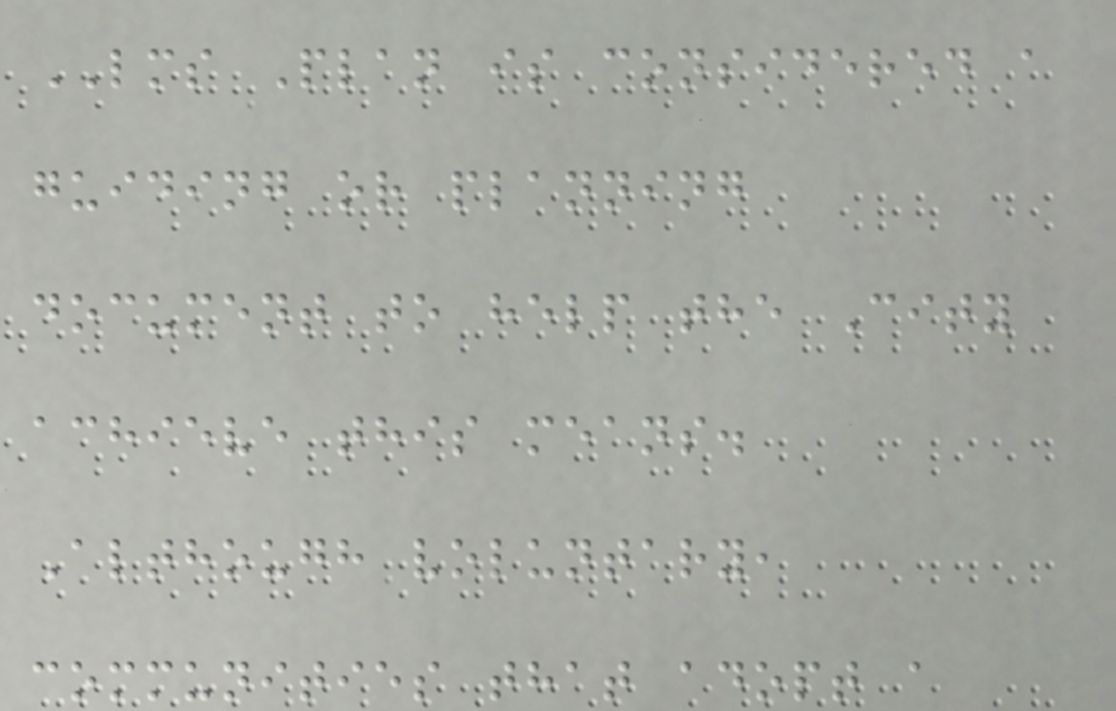LMS Plan is considered a
guiding or planning
document to help the City
achieve this means.
Although voluntary,
communities that adopt a
